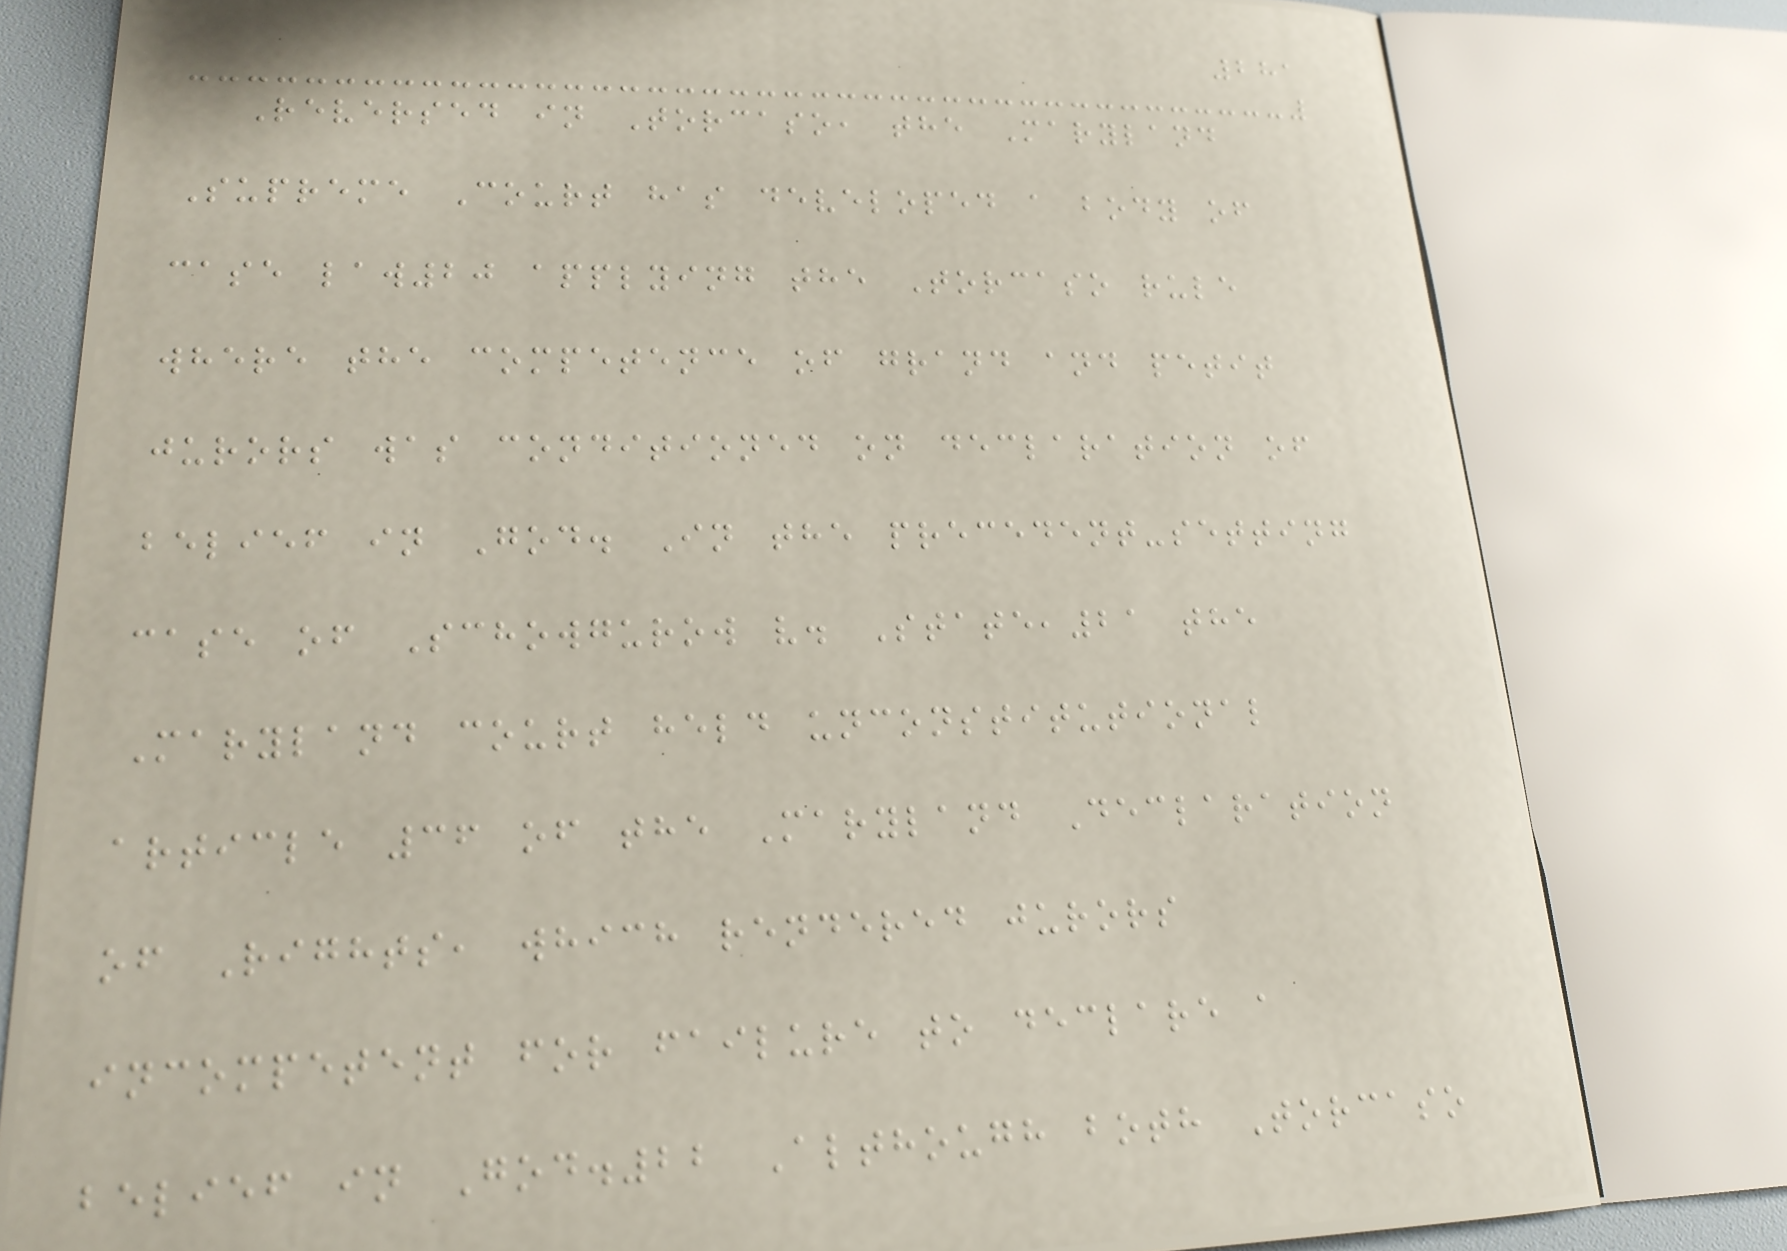281
Reversed in Torcaso, the Maryland
Supreme Court has developed a body of
case law20 applying the Torcaso rule
where the competence of grand and petit
jurors was conditioned on declaration of
belief in God. In the precedent-setting
case of Schowgurow v. State,21 the
Maryland court held unconstitutional
article 36 of the Maryland Declaration
of Rights, which rendered jurors
incompetent for failure to declare a
belief in God.22 Although both Torcaso
